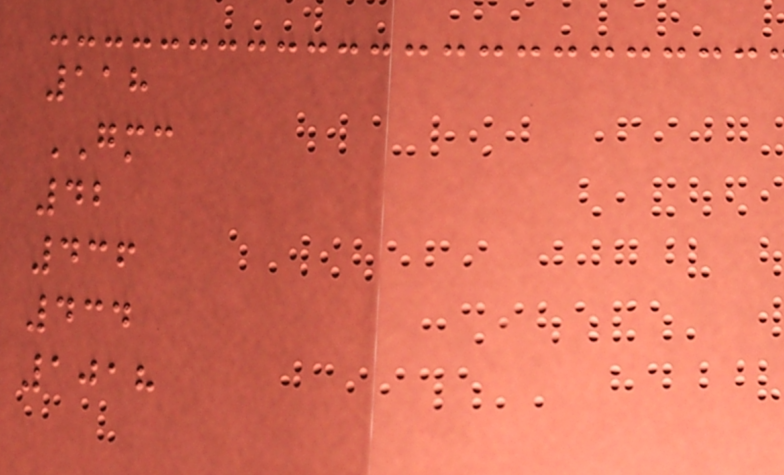118
GMC
42
436
434
1018
